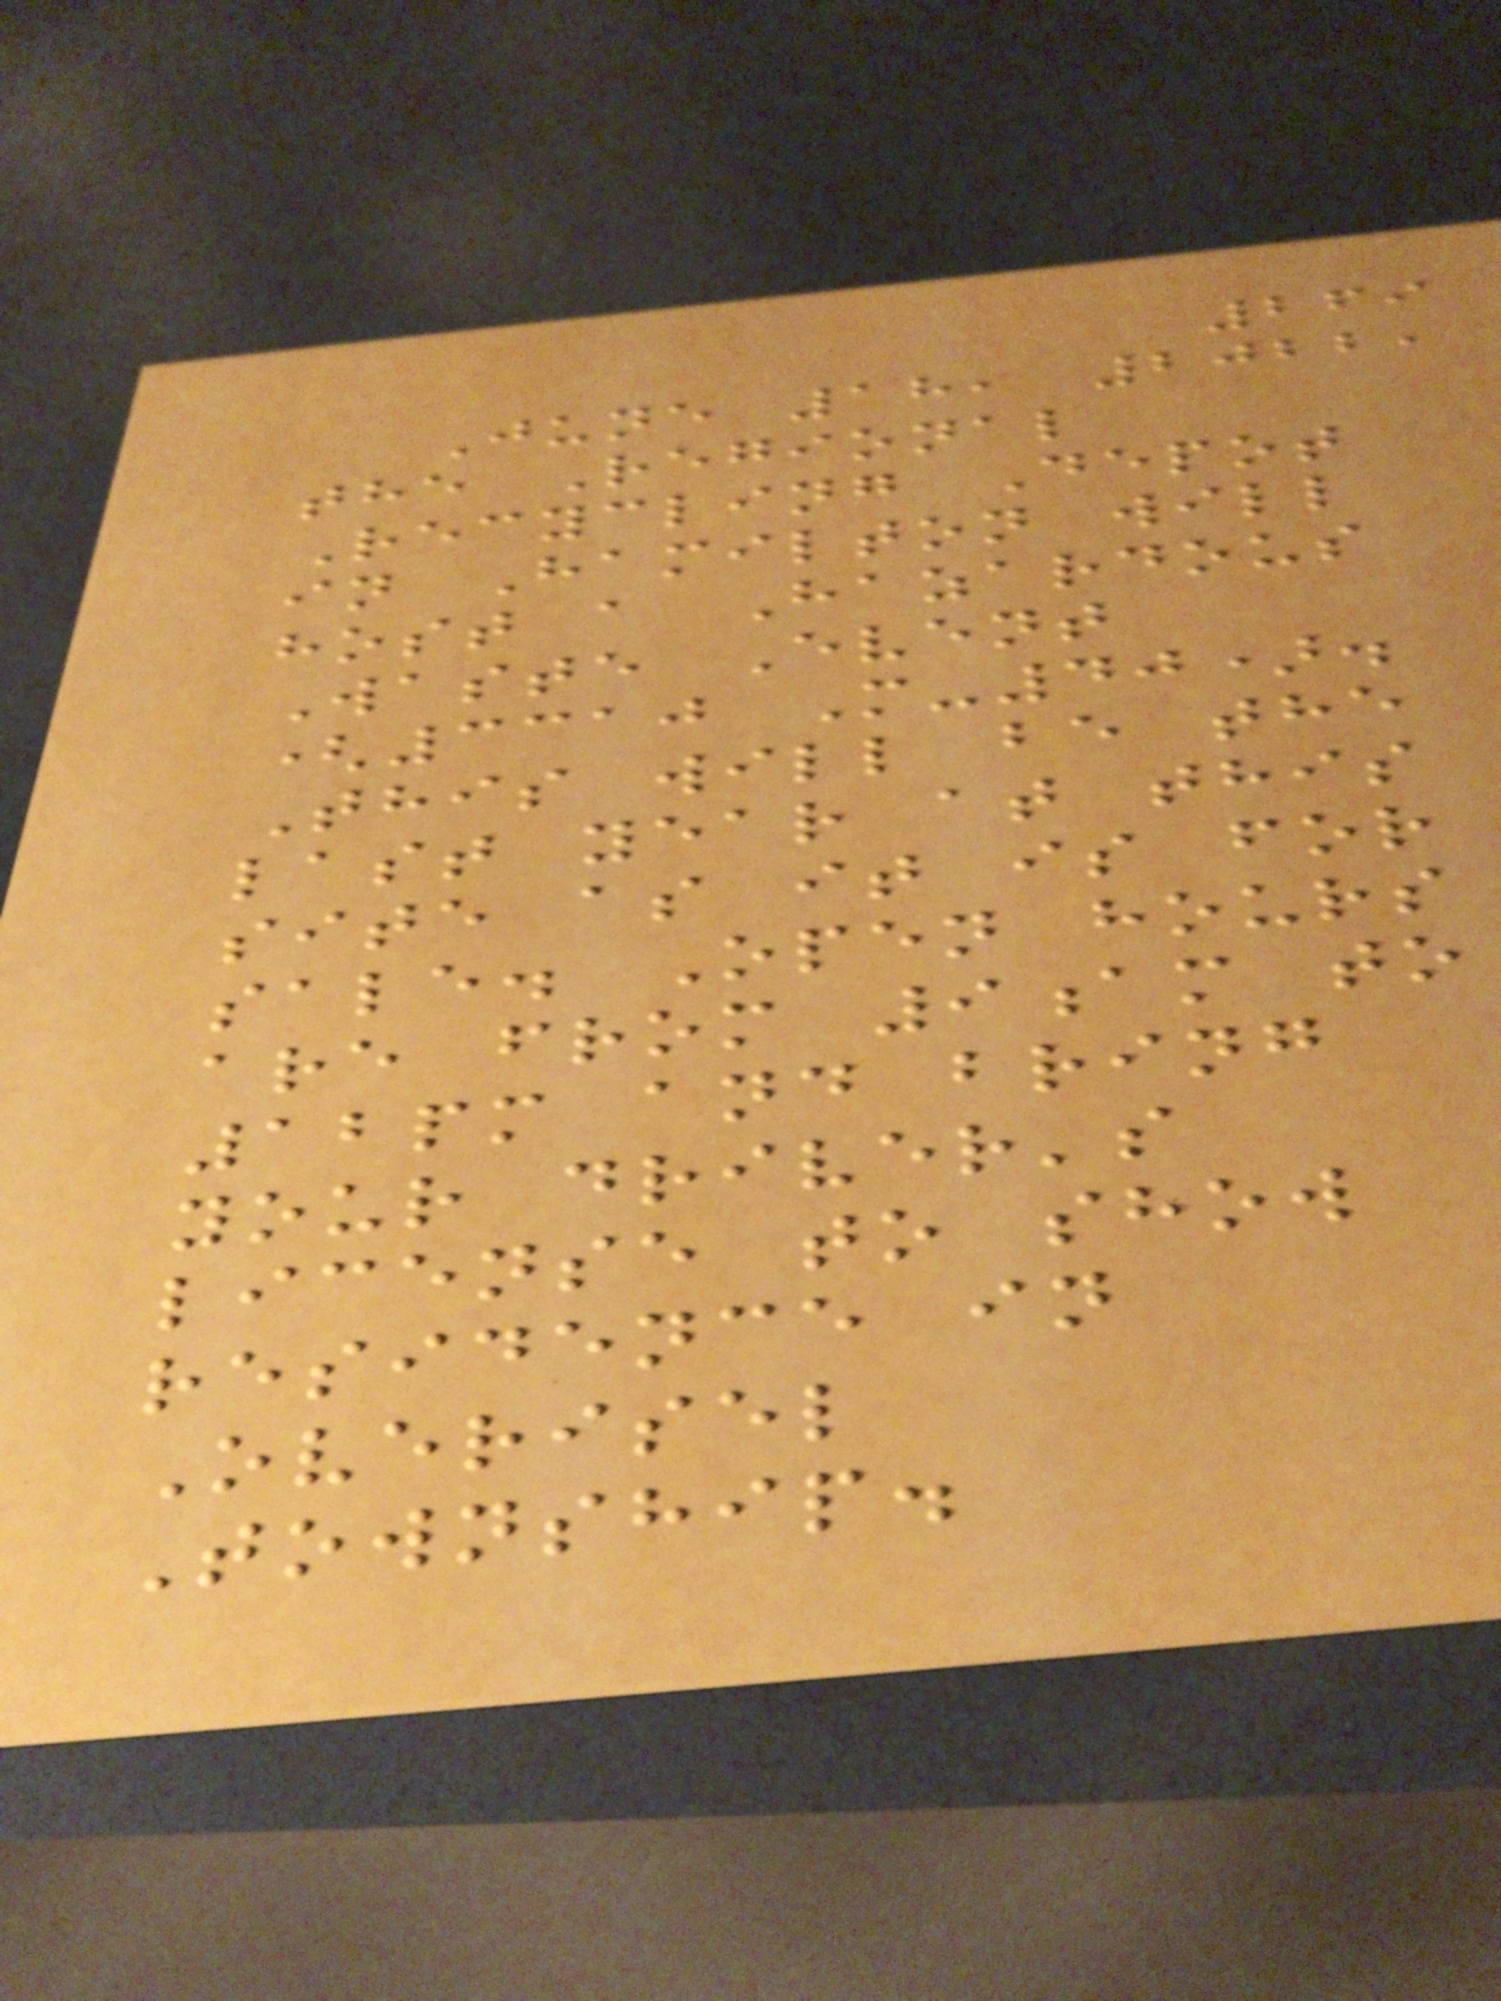269
June 18, 2022,
the Regional
Recycling Depot
in Hamilton will
host a Hazardous
Waste Event
(3310 M-40).
This will be the
last year at this
site as it is for
sale. Open hours
are from 9am to
12pm and bring
your driver's
license to show
residence in
Overisel
Township.
